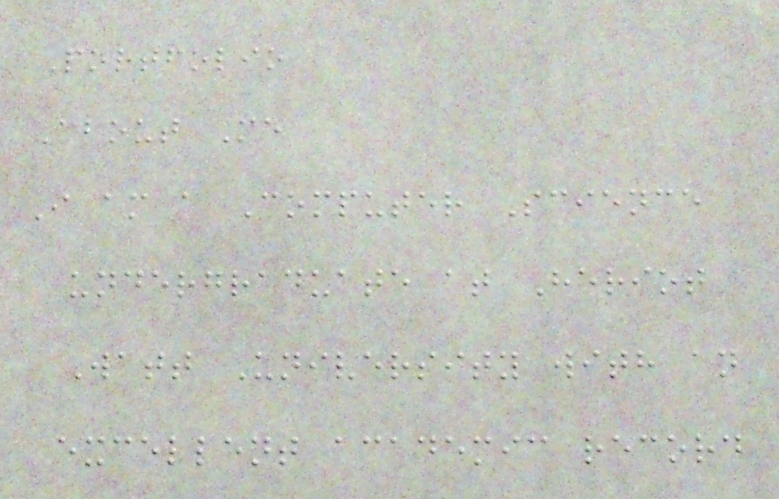Portfolio
About Me
I am a Computer Science
undergraduate at Heriot
Watt University with an
excellent academic record
